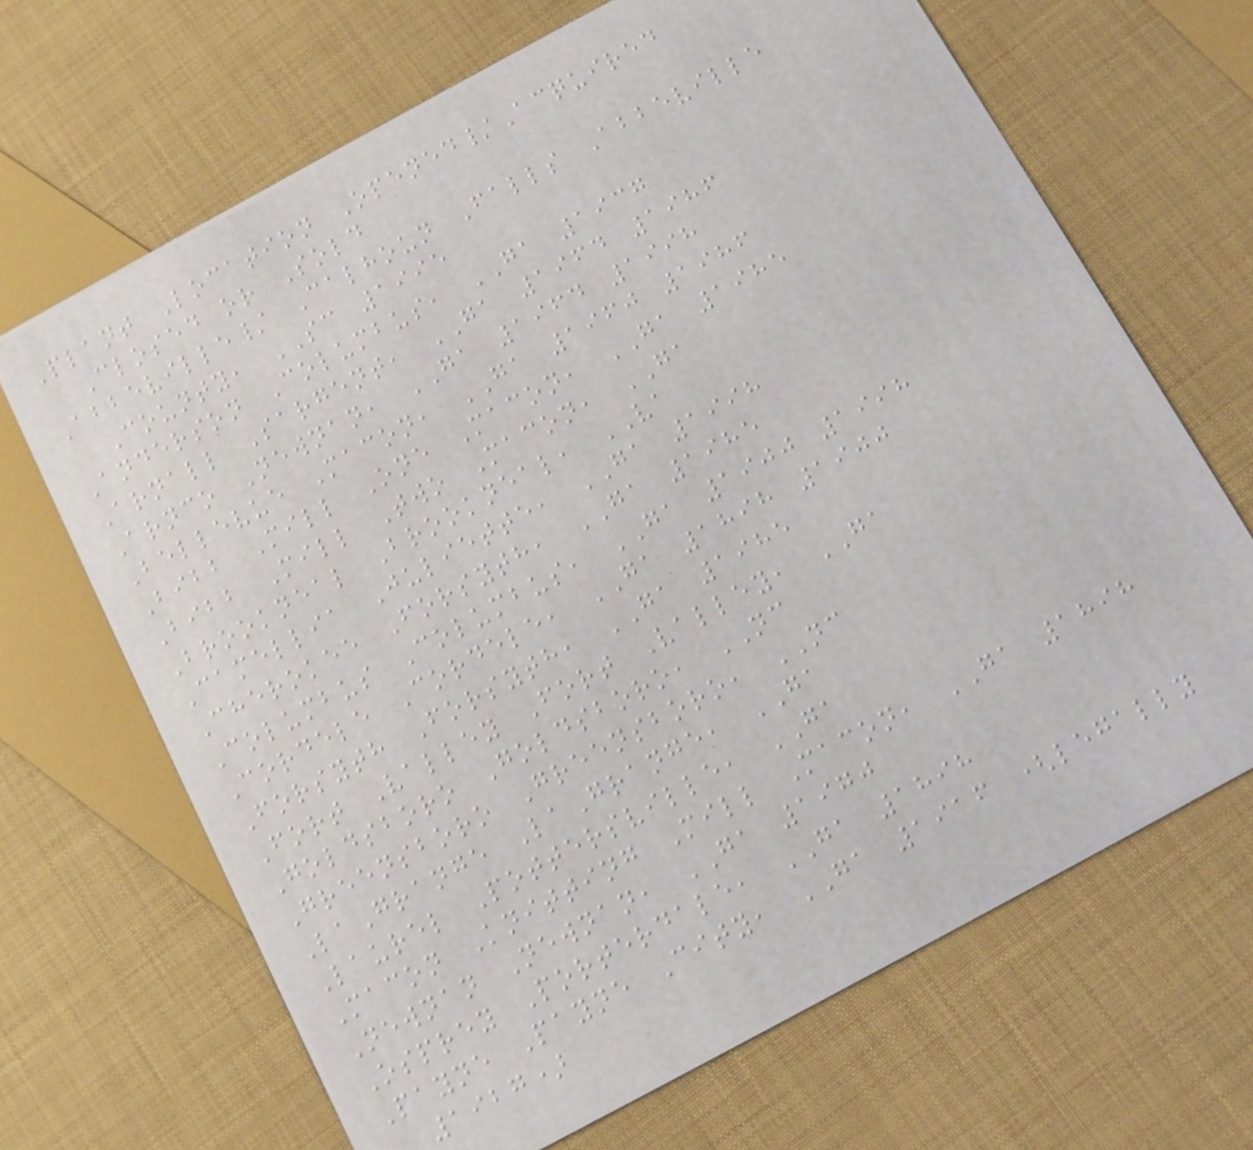Plant Location Opened/Acquired
Closed or Sold
Abbeville/ Calhoun Falls Abbeville
County, SC 1995
Anderson Columbus, GA 1937
Arnall Sargent, GA 1964 1986
Arnco Newnan, GA 1964 1998
Bellevue Macon, GA 1960 1986
Bibb Mill One Macon, GA 1985
Bibb Mill Two Macon, GA
Brookneal Brookneal, VA
Camellia Juliette, GA 1998
Cherokee Forsyth, GA 1985
Columbus Columbus, GA 1900 1998
Cordele Cordele, GA 1898 1900
Forsyth Forsyth, GA 1985
Fort Valley Fort Valley, GA
Goldsboro Goldsboro, NC
Greensboro Greensboro, NC
LaGrange LaGrange, GA
Laurel Pottersville, GA
Macon Knitting Mill Macon, GA 1898
Newnan Newnan, GA 1970
Osprey Porterdale, GA 1898
Payne Payne City, GA 1916 (legally
1927)
